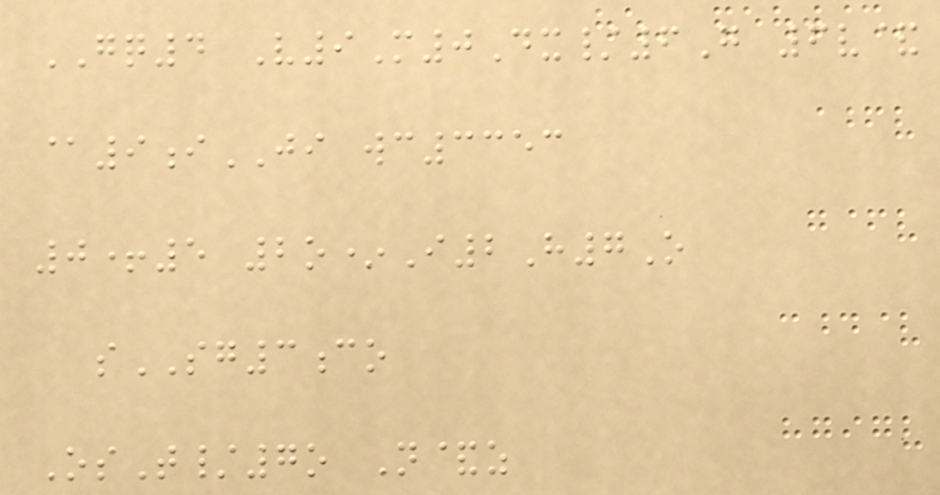GQ4 V9M0Dx/6G 6v&
@9iJI wc3353
0+5 2o*I2H7O
sSG3co
OsT/7o N&z
